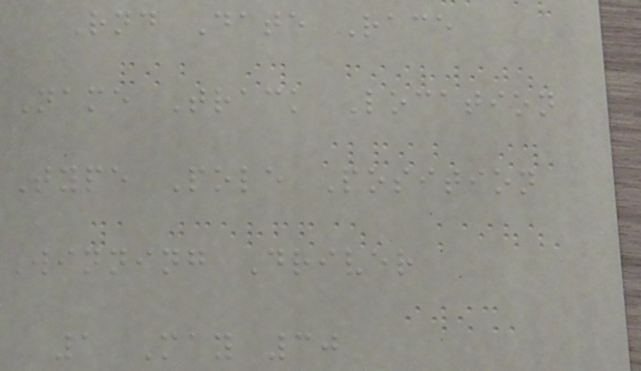Rnd Date Race
Name Track Location
Type Pole Position
Winning Driver
1 May 30
